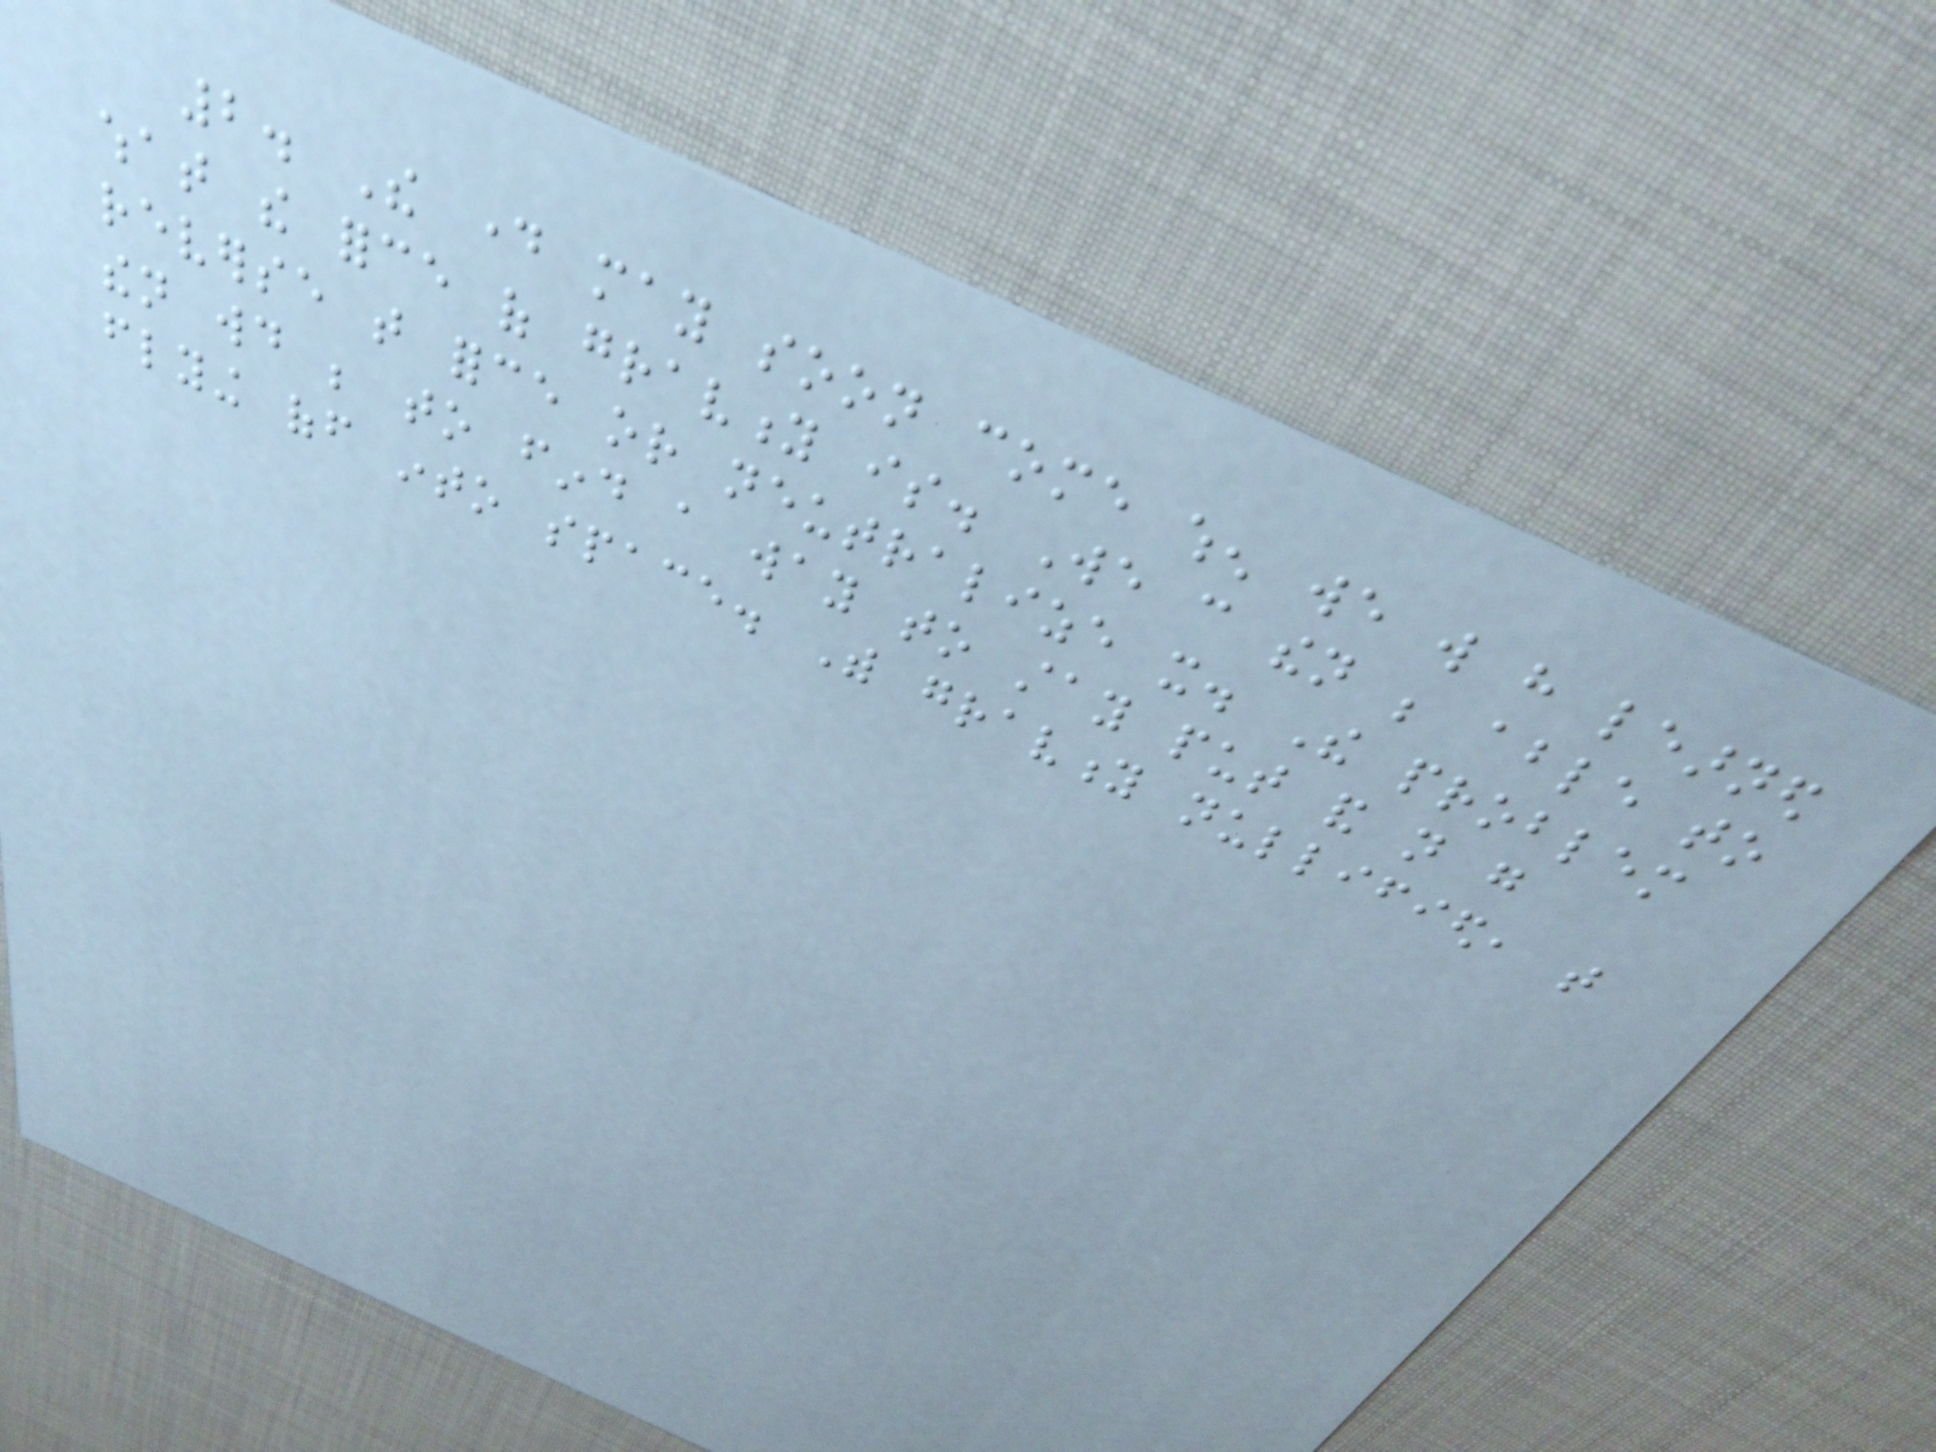2. The day may soon come when we will have learned
what the force of gravity is. We can then be able to
reverse that force or neutralize it. The problem
then would be to find a way to stay put and not go
flying off into space. With gravity nullified, that
